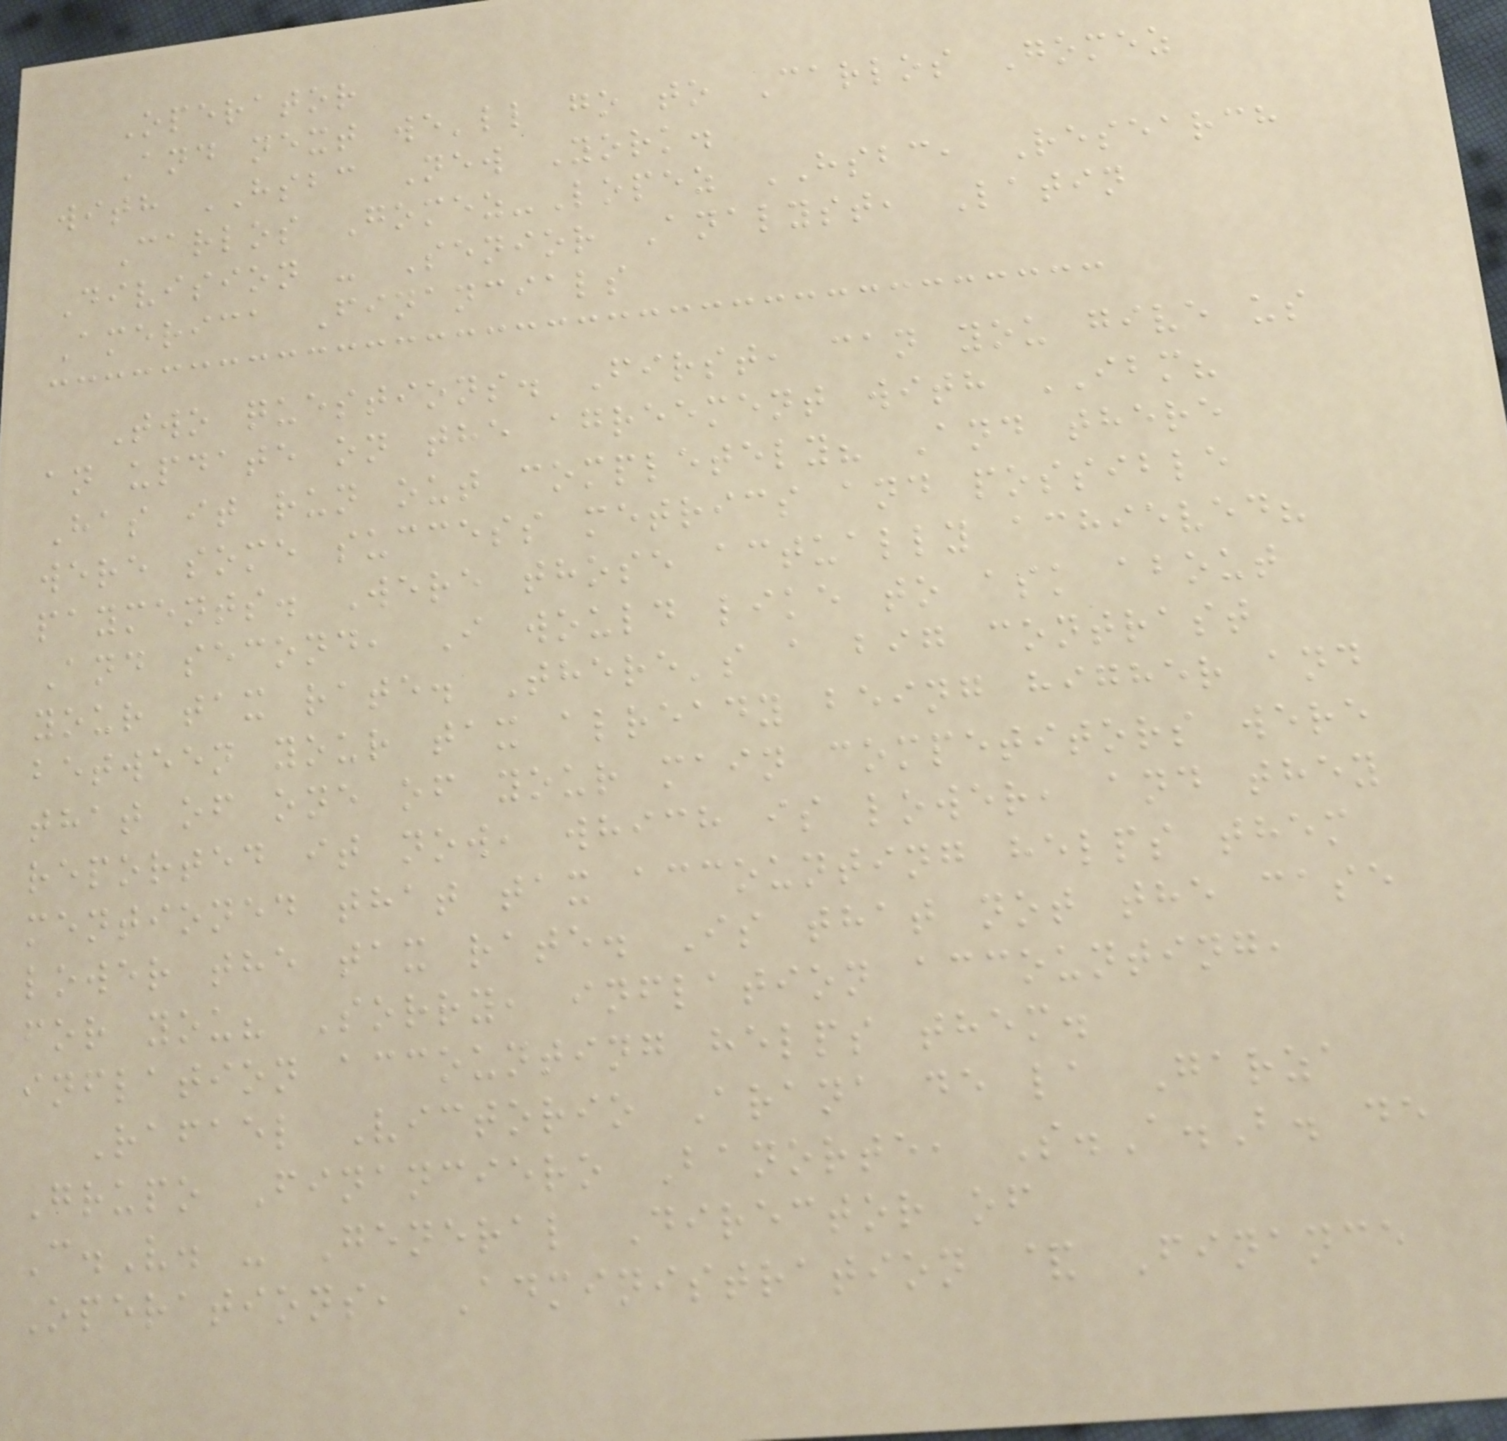Operator
And next we'll go to Carlos Gomez
with HSBC New York.
Carlos Gomez-Lopez HSBC, Research
Division - Senior Analyst, Latin
America Financials
Two questions. First, can you give us
an update on the agreement with IBM?
Has it run out completely? And there
were some success metrics and possible
payments. Were those actually achieved?
And second, I would like to ask about
your tax rate. There's a big contrast
between your tax already being higher and
that of one of your main competitors were
reported it now, which is lower, and they
mentioned that tax accounting helps them
lower the tax rate. Is that not the case
for you? Sorry, inflation accounting,
inflation accounting helps them.
Rafael Victorio Arana de la Garza
Grupo Financiero Banorte, S.A.B. de
C.V. - General Director of
Operations, Administration & Finance
